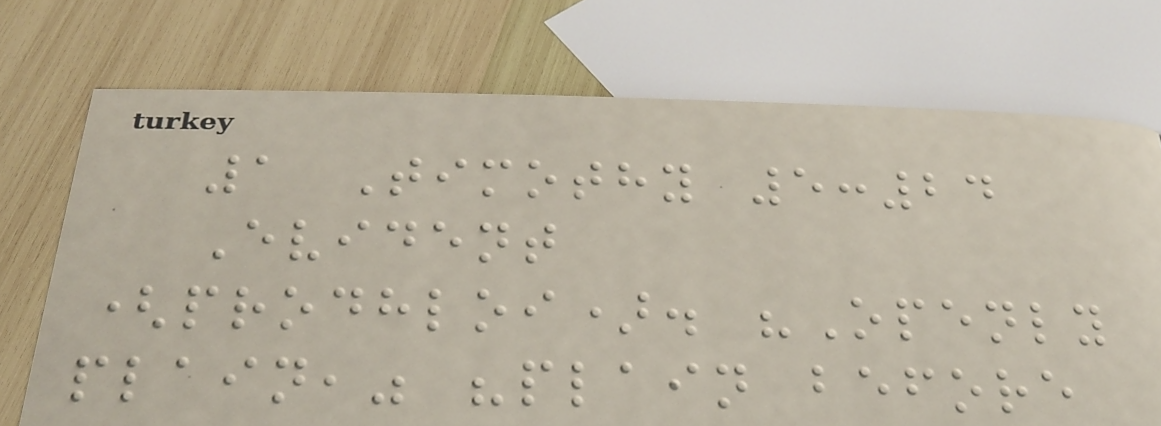1 Timothy 5:24
Evident
(prodhloi). "Openly
plain," "plain before
